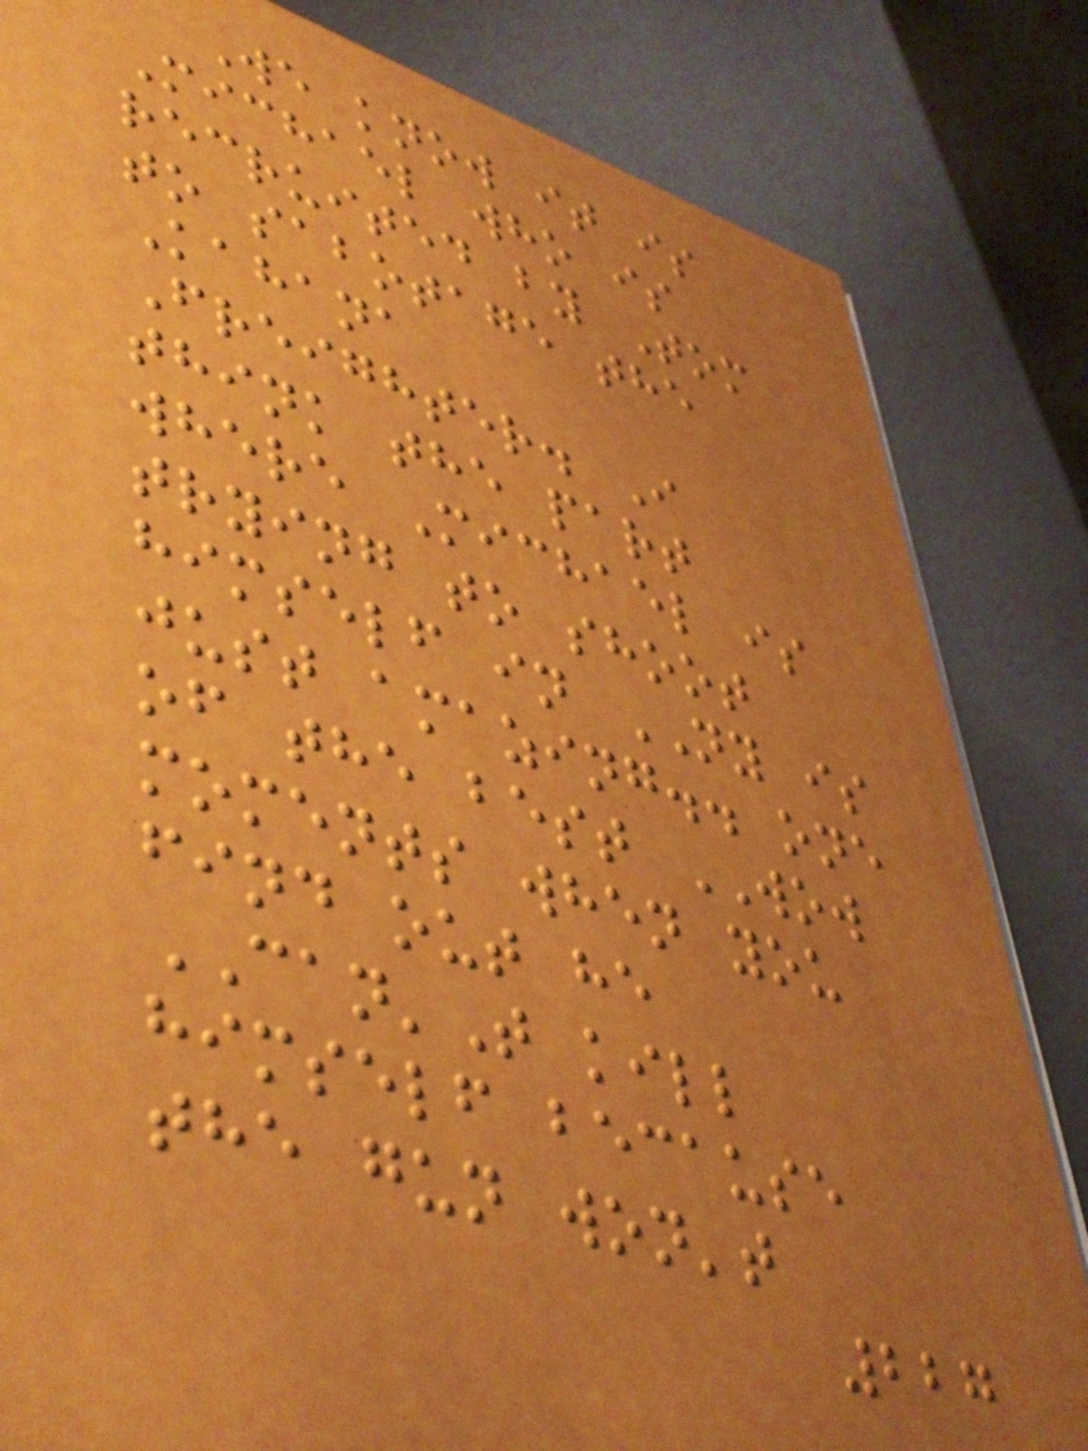We know it is
Michael who is
recruited by Tom
to sabotage the
Kahana
Freighter. I
think the part
where Michael is
trying to shoot
himself in NY is
just amazing.. one
of the best WOW
moments when you
find out he
CAN'T kill
himself because
the gun won't
227
